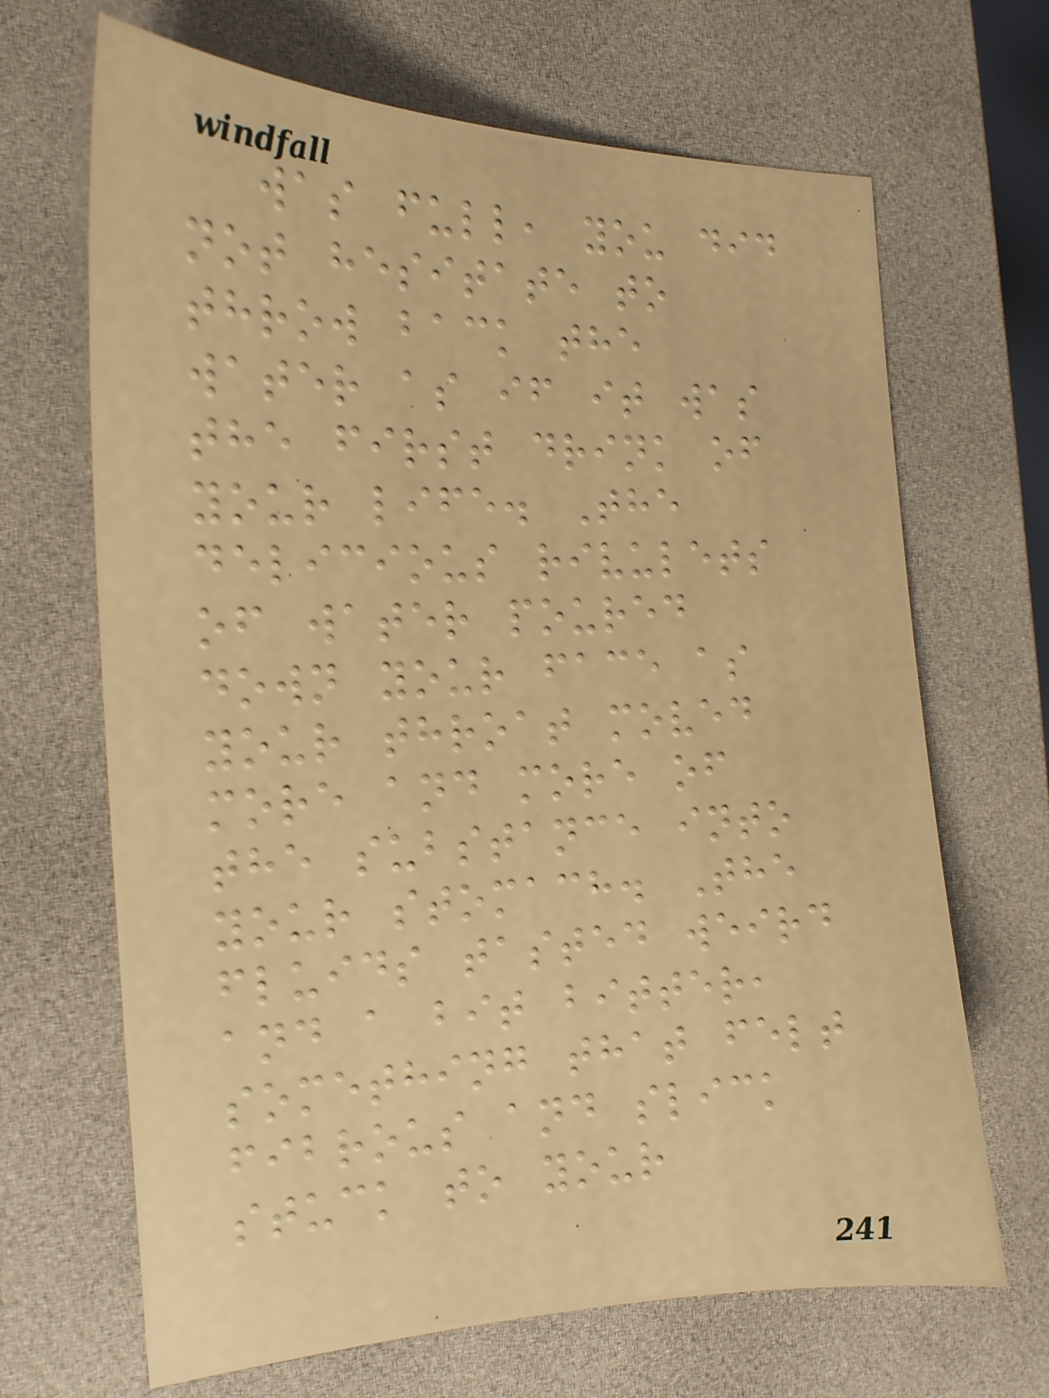was full, you did
not hesitate to
throw back the
water as if it was
the first drink of
your life. The
delicious rivulets
of water poured
down your face as
your throat moved
more and more of
the substance into
your stomach. The
fluids tasted weird
and a bit bitter,
something that felt
fibrous and slick
stuck to your
